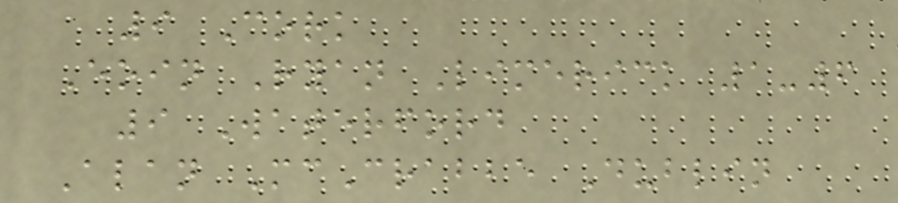9 Cork
Eoin Ryan Limerick 1-6
9 Waterford
Alan McCrabbe Dublin
